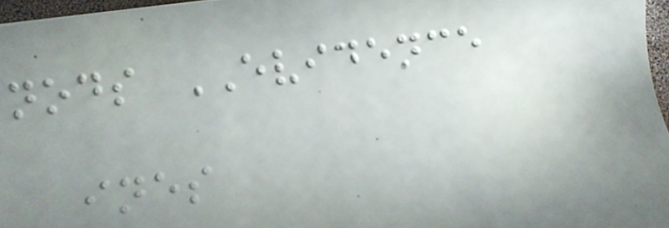nods EVIDENCE
ines
